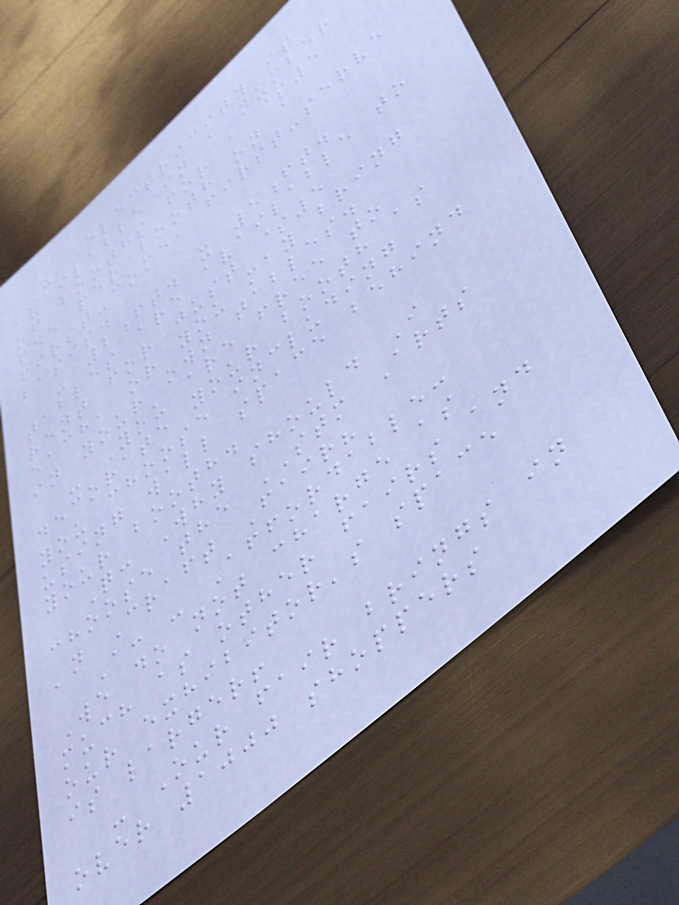- Electricity is
available in a number
of booths for a $5
fee per booth on a
first-come, first-serve
basis.
- 2ft. x 5ft.
tables are available to
rent for just $5
each, or you may bring
in your own tables.
- You are free to
decorate your booth as
you choose including
using wall space behind
your booth.
Q: Why should I
choose the STM Arts
'n Craft Fair?
A: - Affordable:
We do not charge as
much as other fairs and
our exhibitor's space
is larger!
- Our fair brings in
over 1000 shoppers
